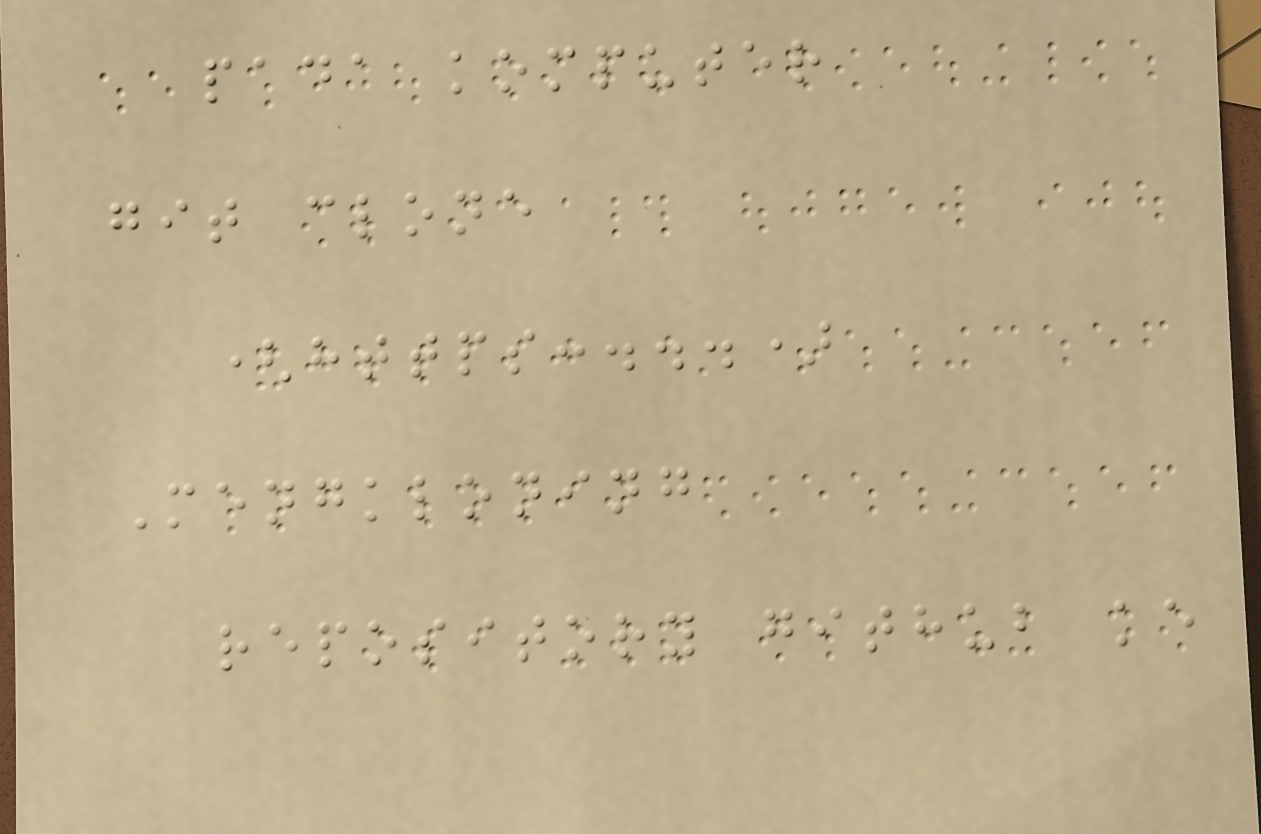pada komputer
git clone
(https:...)
Mengkloning
repository github ke
